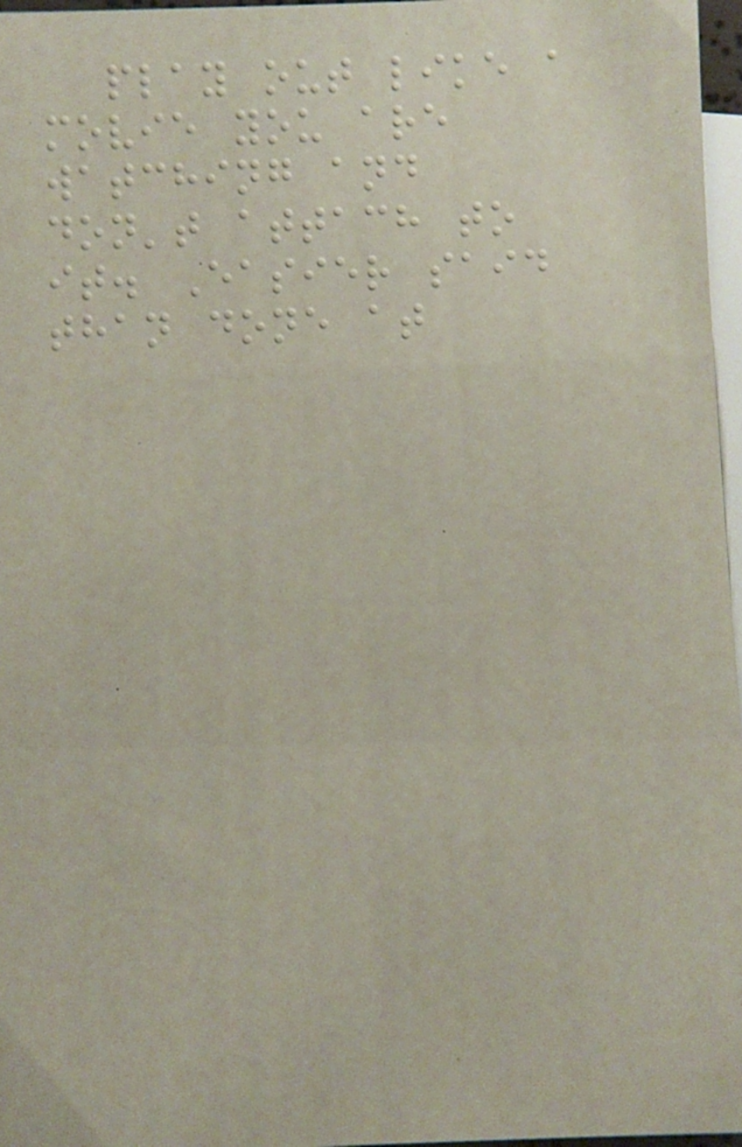play out like a
movie you are
watching and
don't attach to
it. Easier said
than done at
